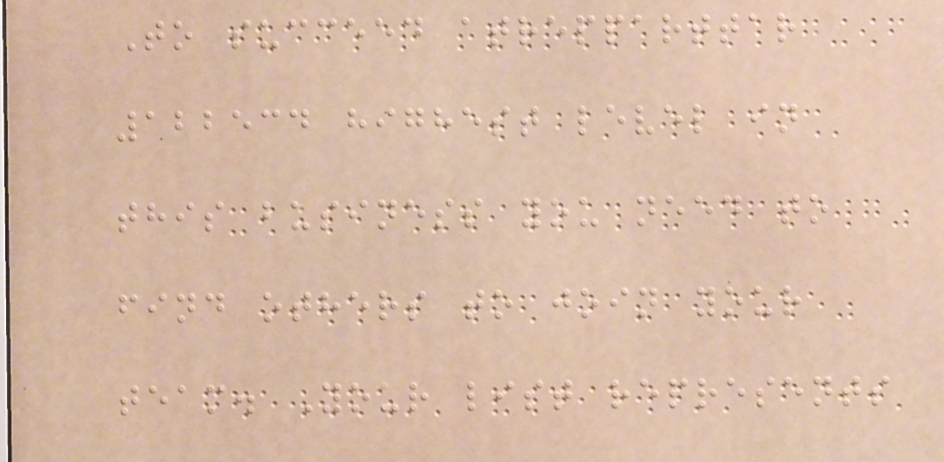To succeed atrepparttar
122534 highest level in
this business you need to
find others to join your
team. Your list represents
